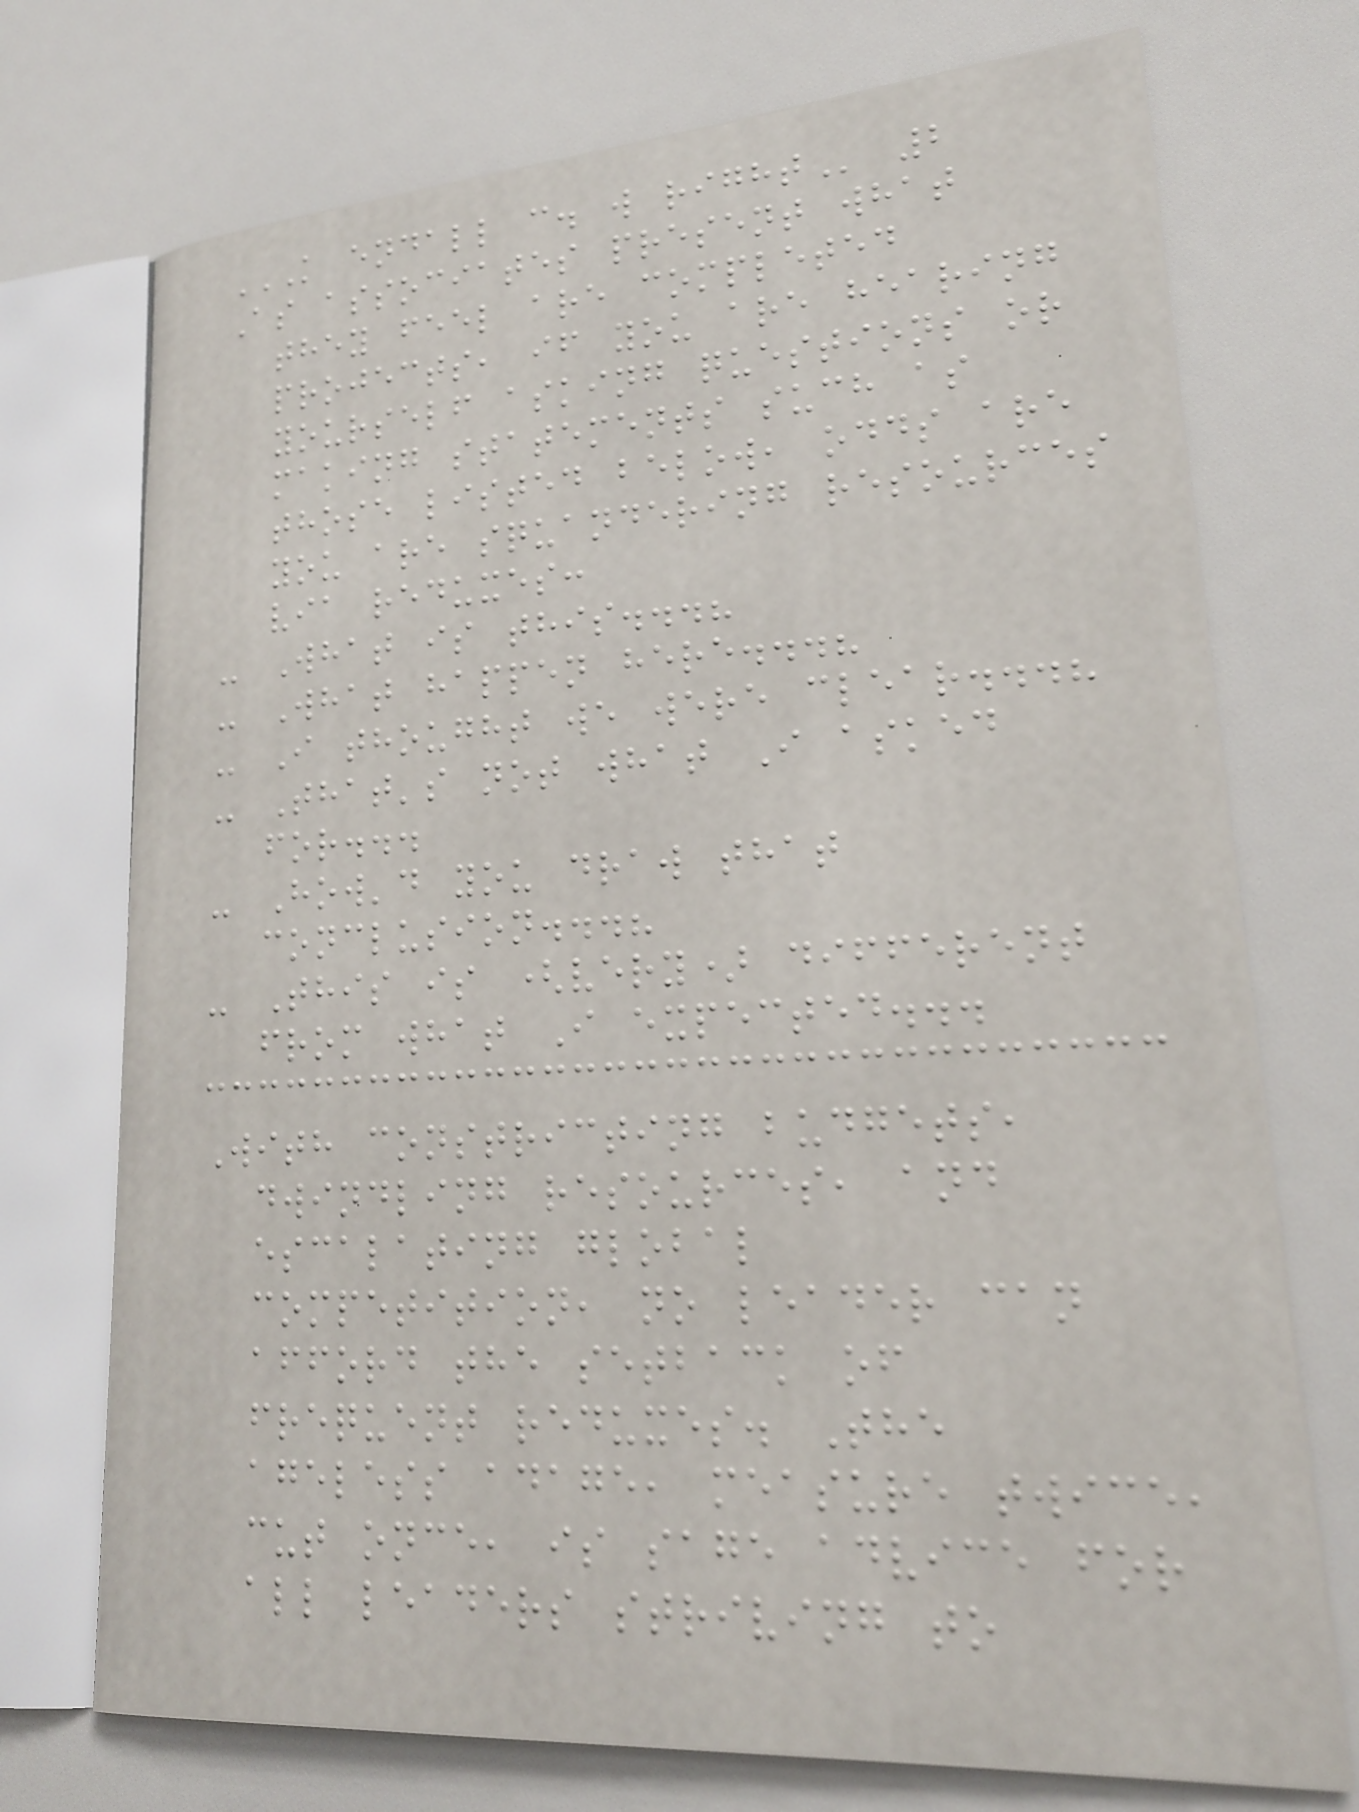K ENDALL C. W RIGHT 2
As associates present what
they feel are completed
projects, if you are hearing
yourself asking questions or
making statements such as
those listed below, odds are
you are squandering resources
via reduxes:
- What is this...?
- What happen here...?
- I thought we were clear...?
- That's not what I asked
for...
- How'd you draw that
conclusion...?
- This is (very) different
from what I expected...
With constricting budgets,
dwindling resources, and
escalating global
competition, no leader can
afford the setback of
frequent reduxes. The
ageless adage, measure twice,
cut once, is sage advice for
all leaders striving to
